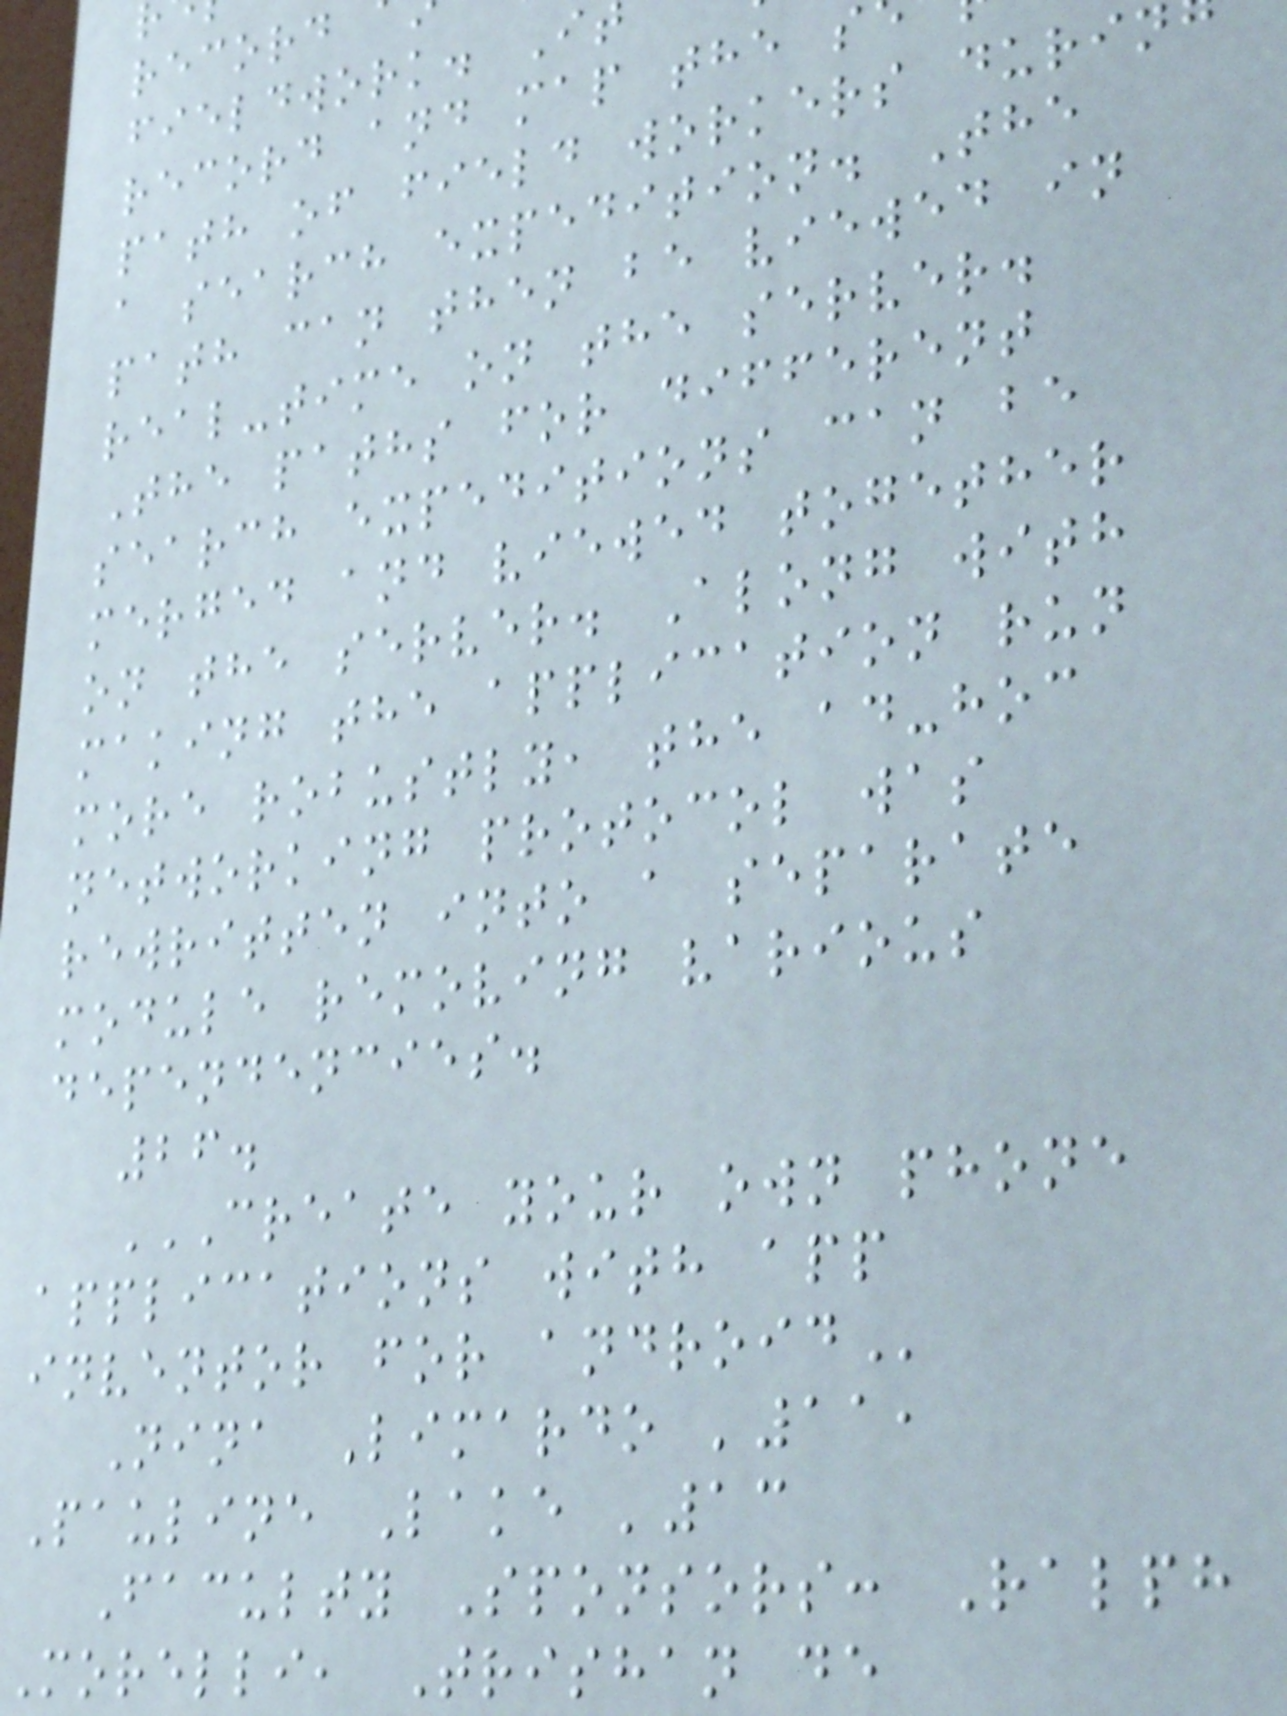fieldwork. I
record and map the s
path of field workers durin
a search expedition. The
path can then be viewed in
real-time on the server.
The paths for different
search expeditions can be
merged and viewed together
on the server. Along with
making the application run
more robustly, the ad-hoc
networking protocol was
rewritten into a separate
module removing various
dependencies.
26.
CREATE YOUR OWN PHONE
applications with app
inventor for
Nina Limardo '11,
Pauline Lake '13
Faculty Sponsors: Ralph
Morelli, Trishan de
